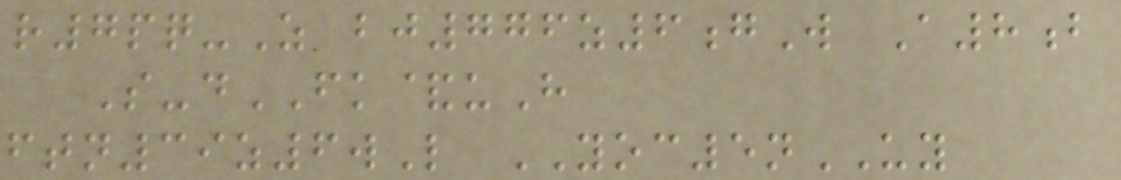r7pq-Z bj776z6gW A8b
S-dFK&uH
ftn39z6wL YOC5nUY
